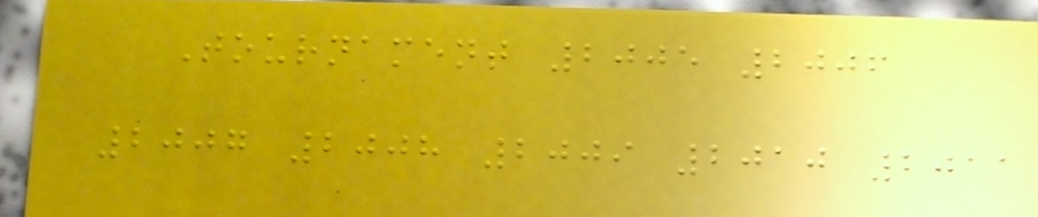Tournament 2005 2006
2007 2008 2009 2010 2011
